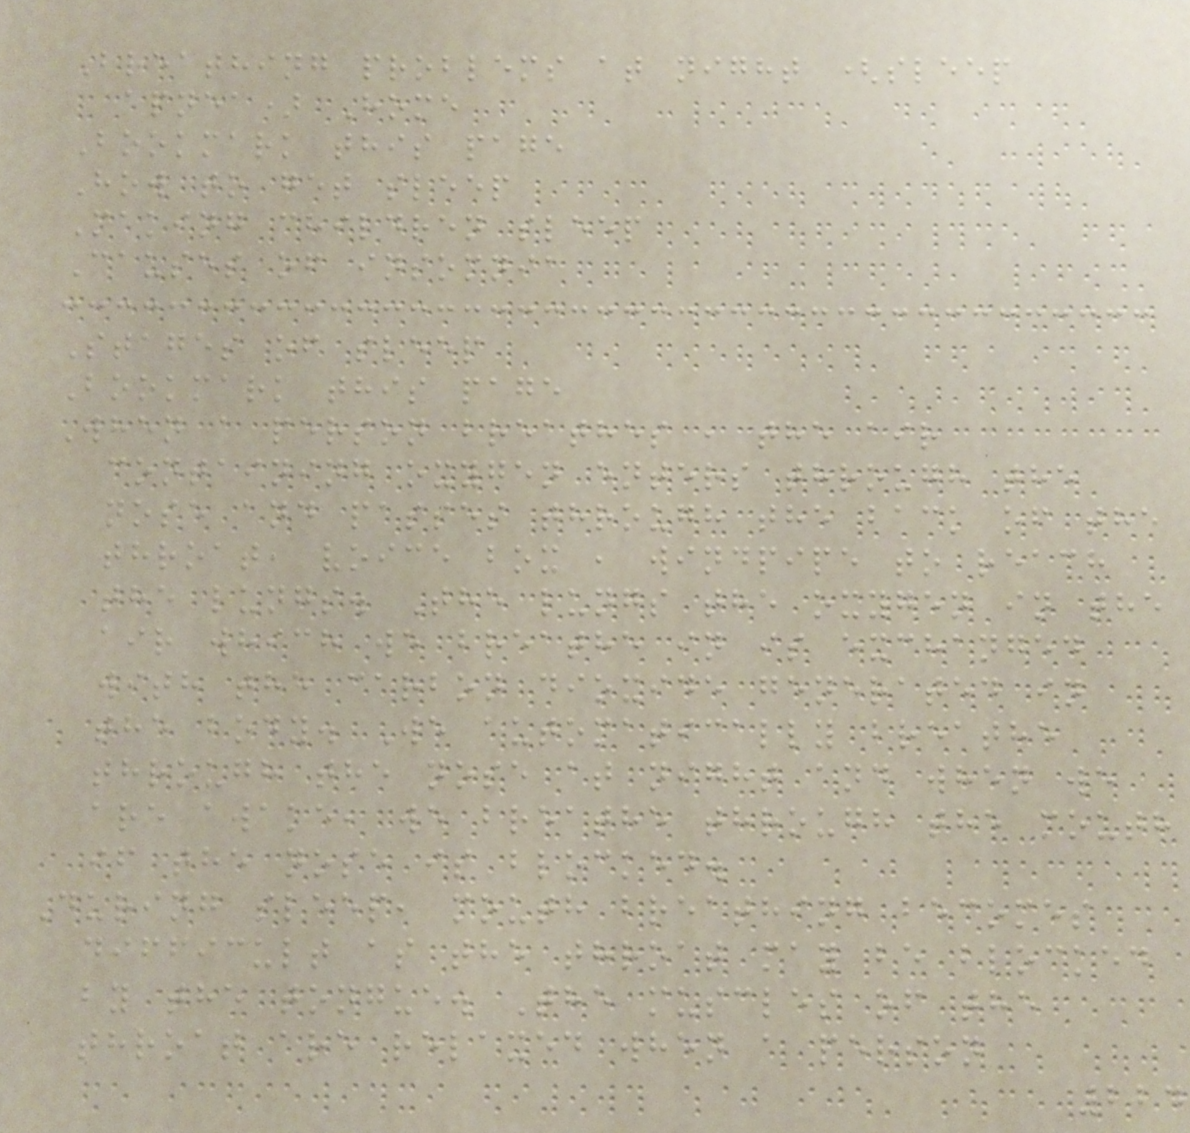Breathing problems at night (sleep
apnea) Home
Bookmark this page
How to get sleep
Making children sleep
Causes of insomnia
Stages of sleep
Bookmark this page
When a person breathes , the air
containing oxygen enters through the
nose and passes through the back of the
throat, voice box , windpipe to reach
the lungs. The lungs the oxygen in the
air which we breathe in is exchanged
with the carbon dioxide generated in
the body. We automatically breathe
through the nose at night and when we
are awake, we breathe through the mouth
if the nose is blocked.
During sleep, mouth breathing becomes
difficult as the throat may be blocked
by the tongue. The muscles of the
throat are relaxed when a person
224
